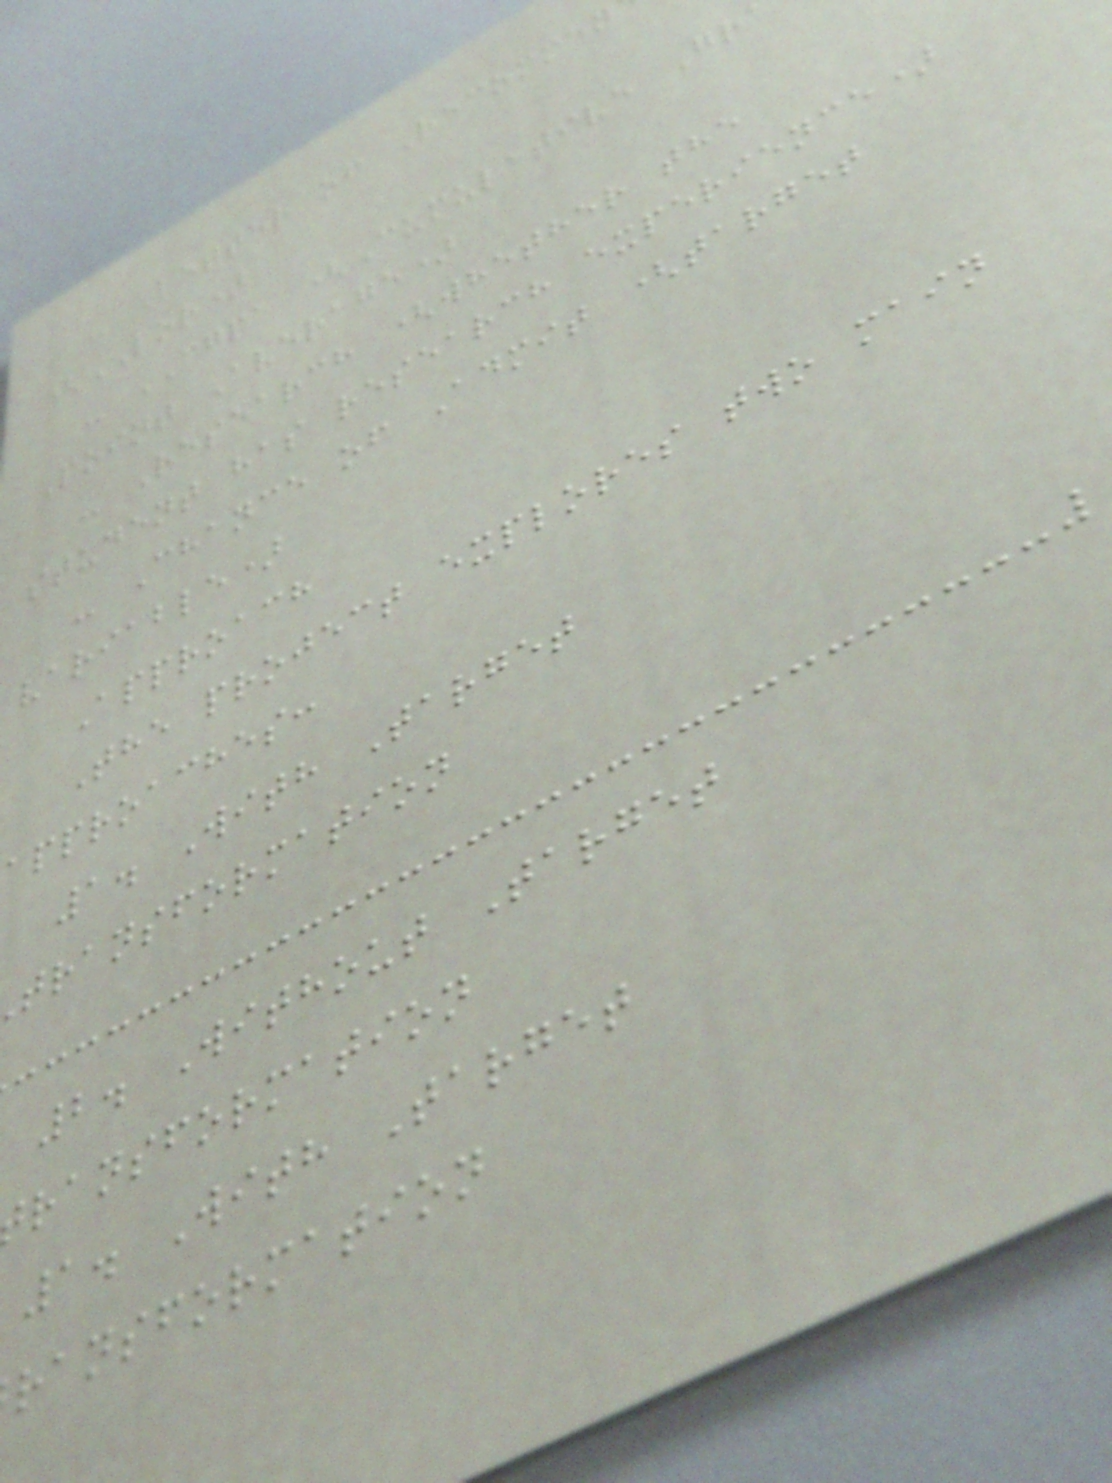- Letter of Recommen
(LOR)
- CGPA (Cumulative Gr
Point Average)
- Research (whether the
student has research experience)
- Chance of Admit (target
variable)
Approach
The project explores two main
approaches:
1. With Target
transformation
2. Without Target
ransformation
1. With Target
ransformation
